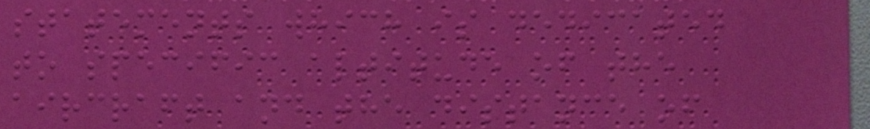statements which is dedicated
to specific altitude of the
aircraft and the distance of
